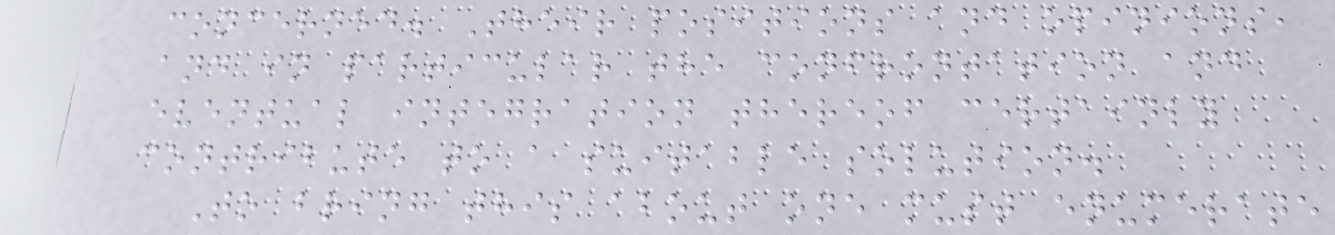concerned. Their positions and opinions,
and in particular the confrontation and
eventual integration thereof certainly
contribute to a suitable solution.
To bring this about one must enumerate
